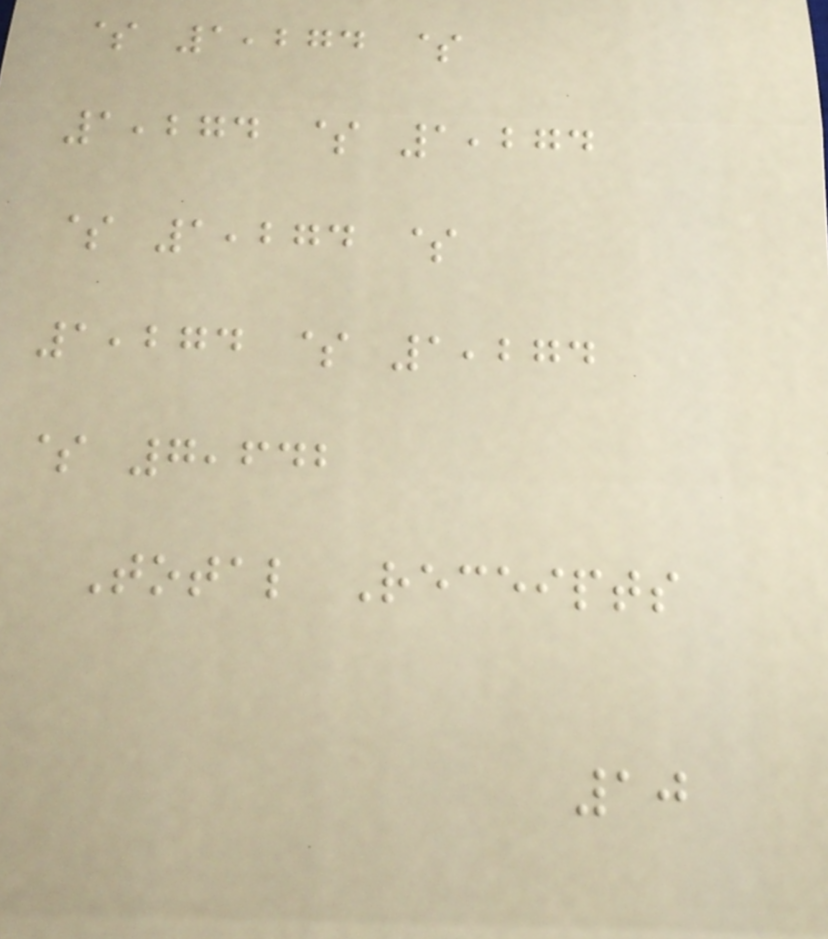$ 1,274 $
1,274 $ 1,274
$ 1,274 $
1,274 $ 1,274
$ 7,642
Total Receipts
10
